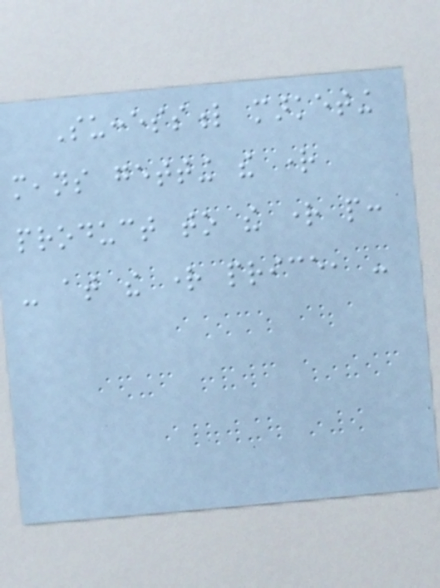Successful marketing
means getting the right
product to the right people:
- at the right price, -
